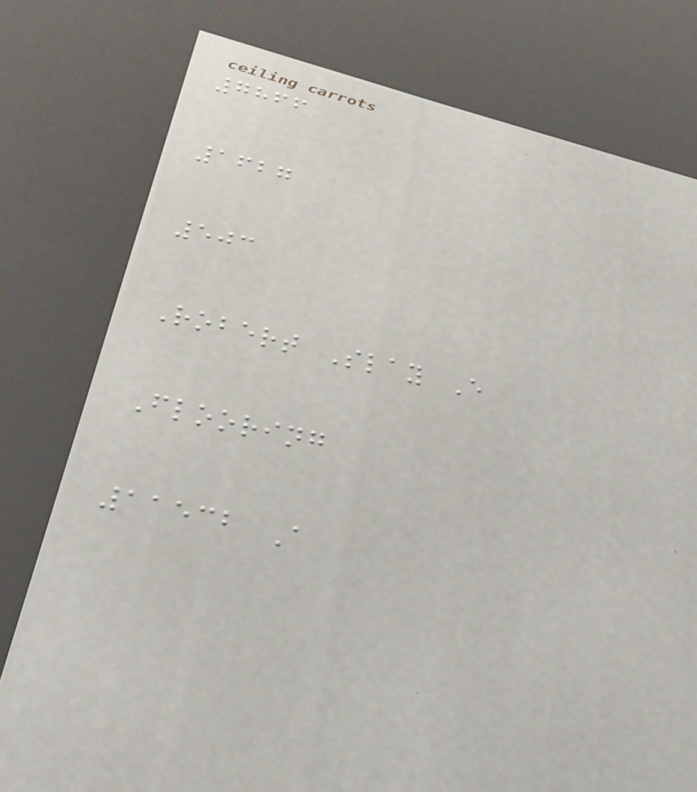7866
1627
503
Robert Slay E
Flooring
11532 A
